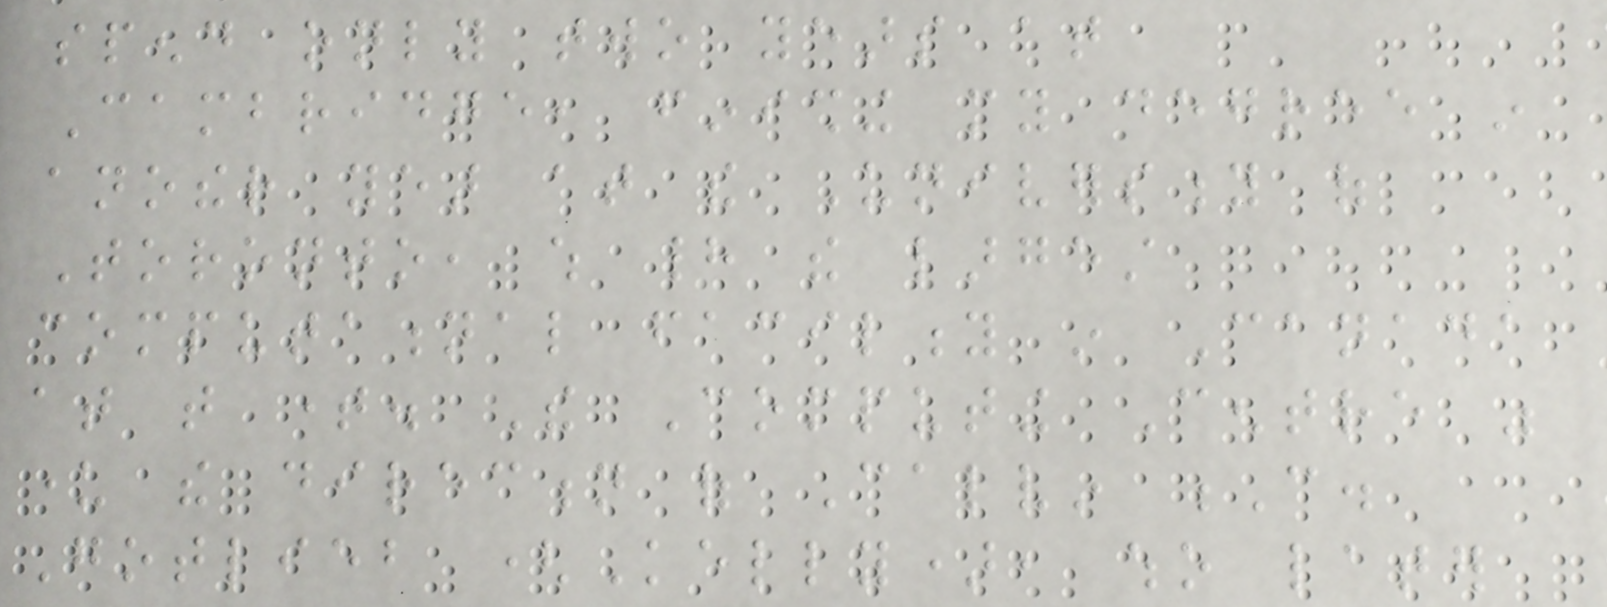spend only two years at
Cambridge, finishing my degree in
another year at the University of
Toronto, which had the largest
computational facility in Canada
at that time. The Computing Centre was
under the direction of Calvin C.
Gotlieb (Kelly), who later
